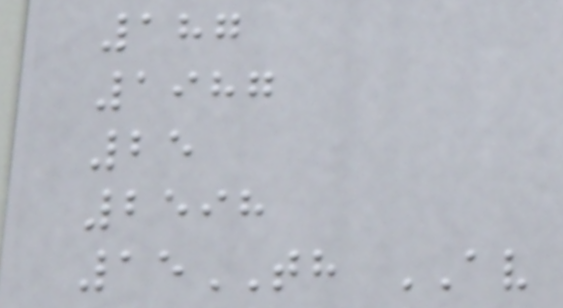187
1987
25
2598
15TH AV
